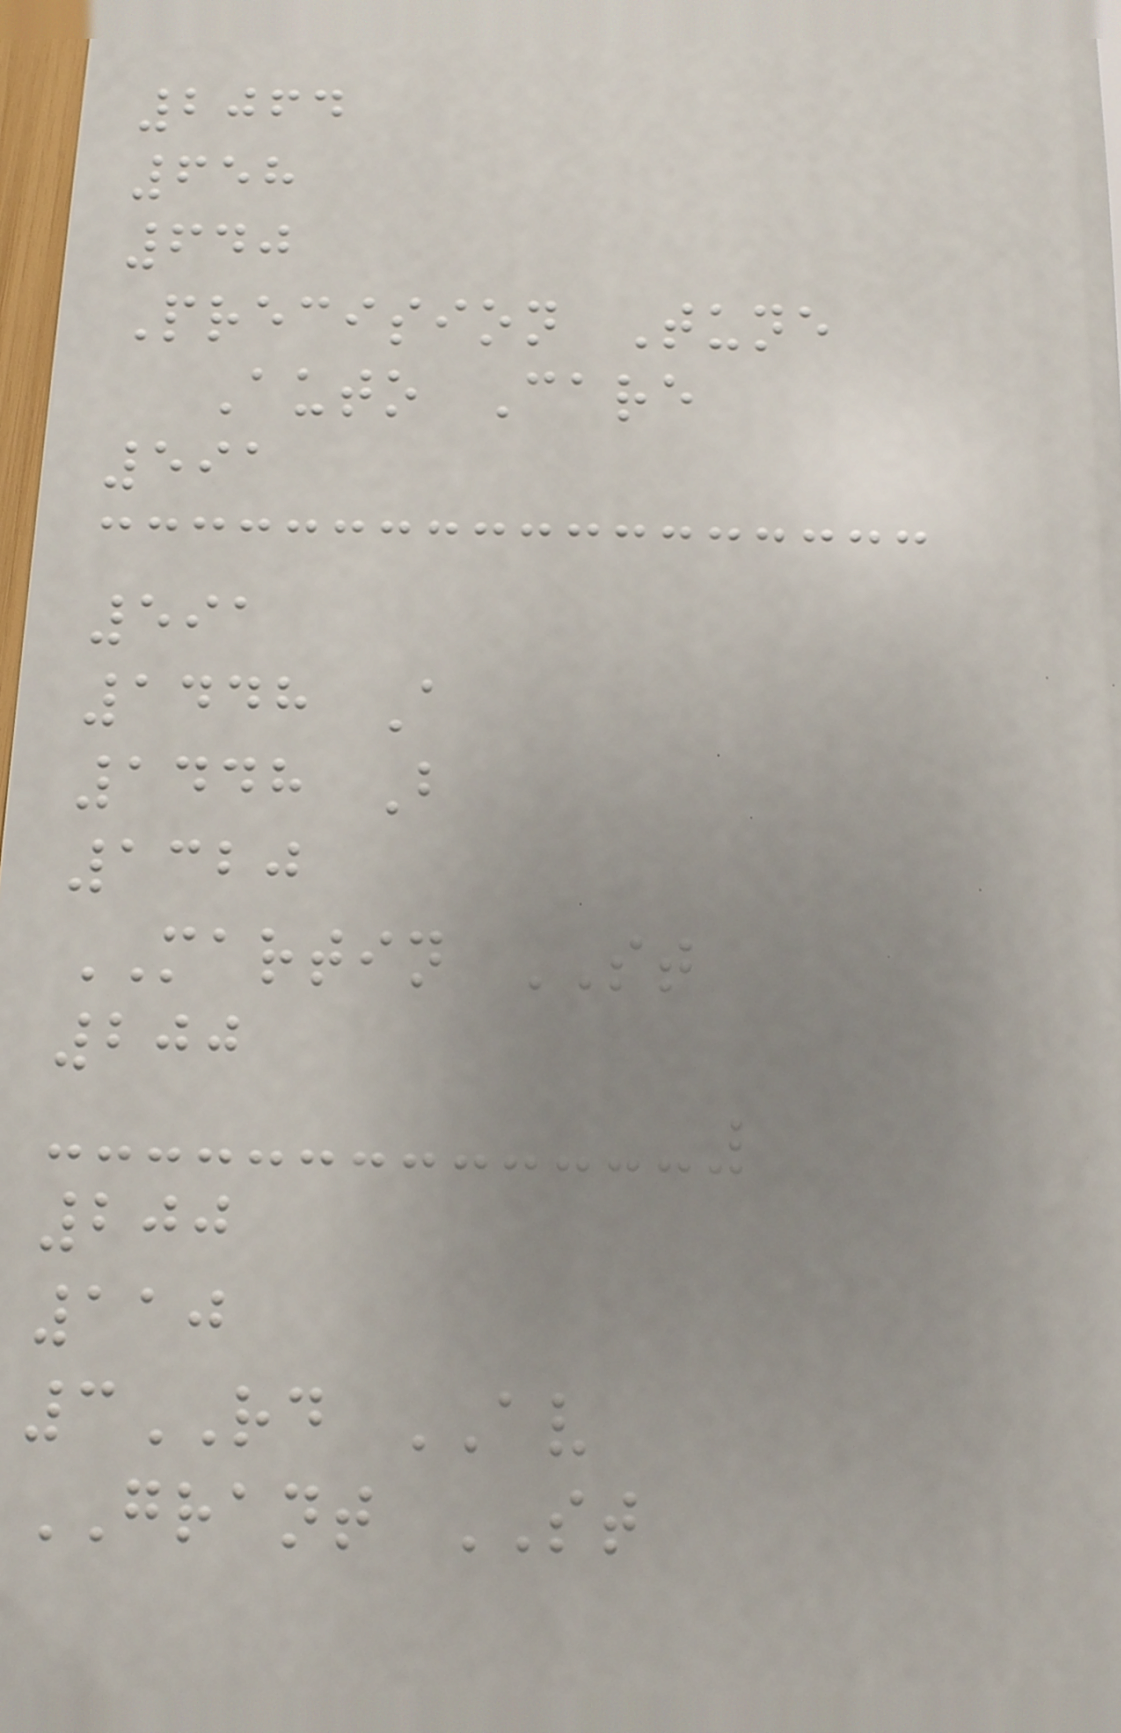2064
658
640
Precision Tune
Auto Care
591
591
1448 A
1448 B
1320
MARTIN ST
200
200
110
3RD AV
GRANT ST
